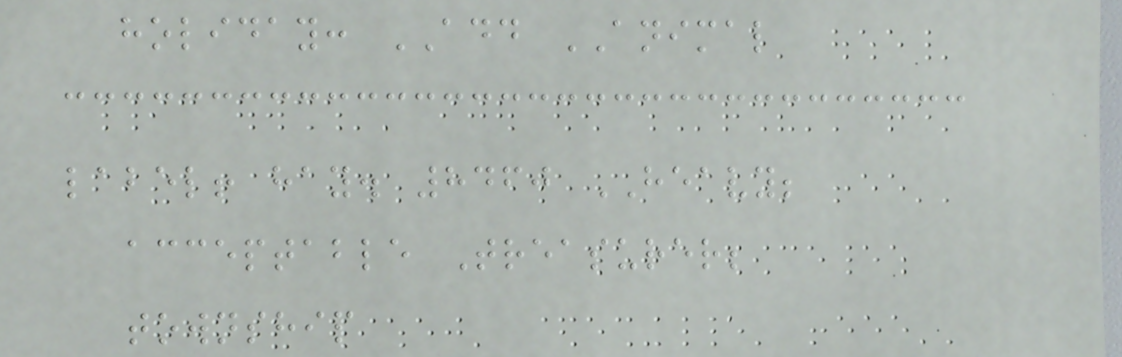holiday: ADD ANIMAL
label! hay. 8460 HEAVY;
acceptable Treasurer;
township
